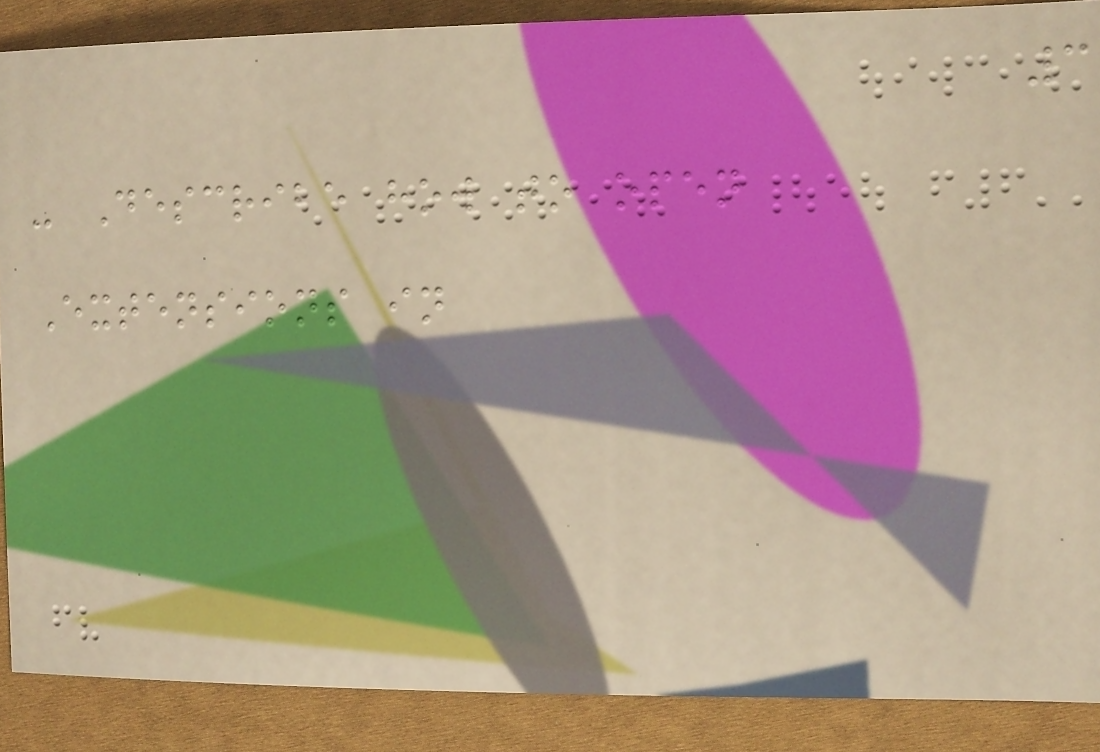3
- Describe how to open
Extensions in
